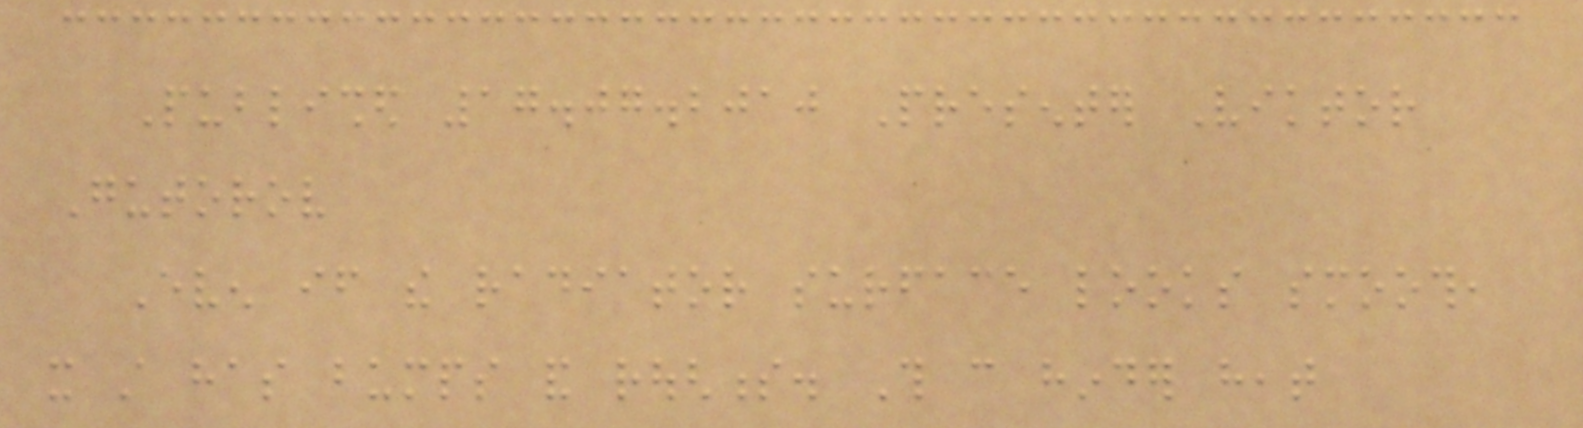Published 17.07.2010 Presenter Viktor
Gutorov
Even if the radiator surface looks smooth,
it still has bumps and roughness. This can hinder heat
